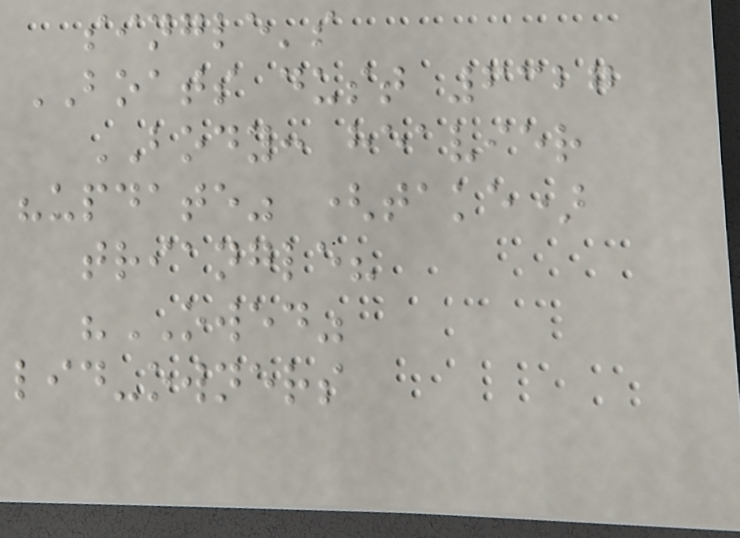single's
BOATS dust 6327
BODY: heavier
"update" (take)
triangle?
"OWED"
lid-owners
